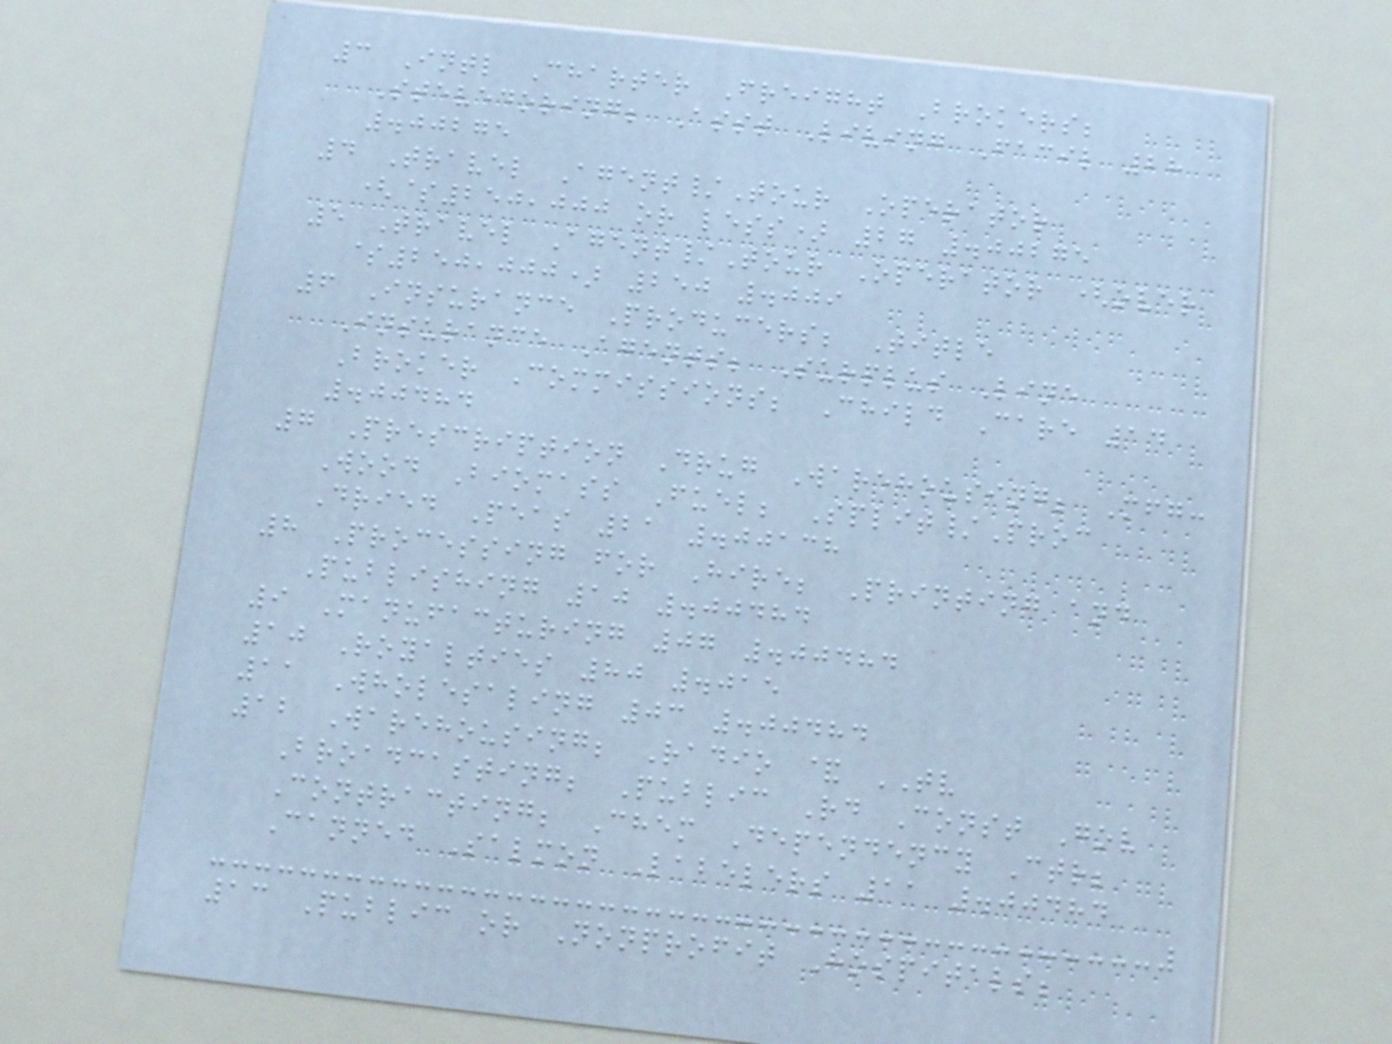3 Intl Charter Freight Brokers;
Stevedoring; Asst Living Facil 28
.00275
4 Travel Agent/Tour Operator
($250,000 or less) 27 .00275
5 Travel Agent/Tour Operator (over
$250,000) 250 .009
6 Insurance Producers; Title
Insurance Agents; Surplus Line
Broker Commissions; Child Care 14
.00484
7 Prescription Drug Warehousing; Mfg:
Wood Biomass Fuel; Split/Proc
Dried Peas 21 .00138
8 Processing for Hire; Printing and
Publishing 10 .00484
9 Manufacturing 07 .00484
10 Royalties 80 .015
11 Wholesaling 03 .00484
12 Warehousing; Radio & TV
Broadcasting; Public Rd Const Gov
Contracting; Chem Dependency Ctr;
Canned Salmon Labelers 11 .00484
13 Public or Nonprofit Hospitals;
